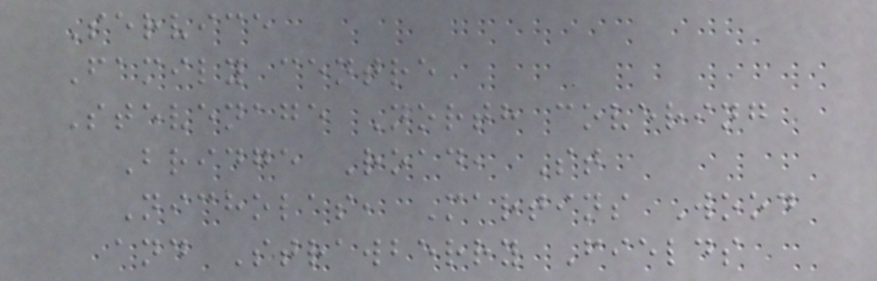Service
Family centre
Stevenage North covering
Bridge Road, St
Nicholas, Martins Wood
and Strawberry Fields
